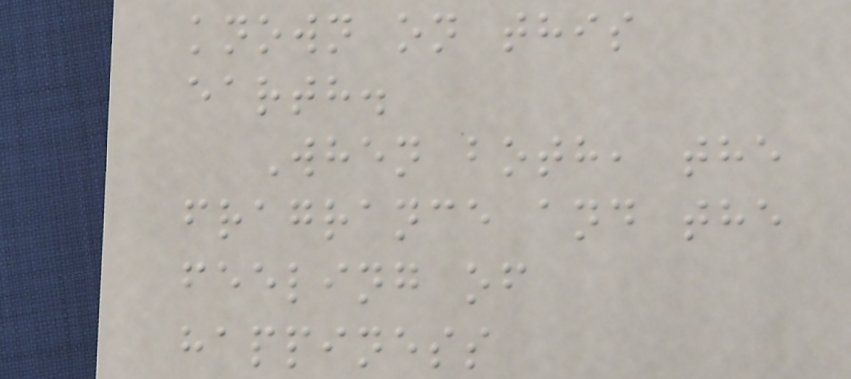known on this
earth.
When both, the
fragrance and the
feeling of
happiness
